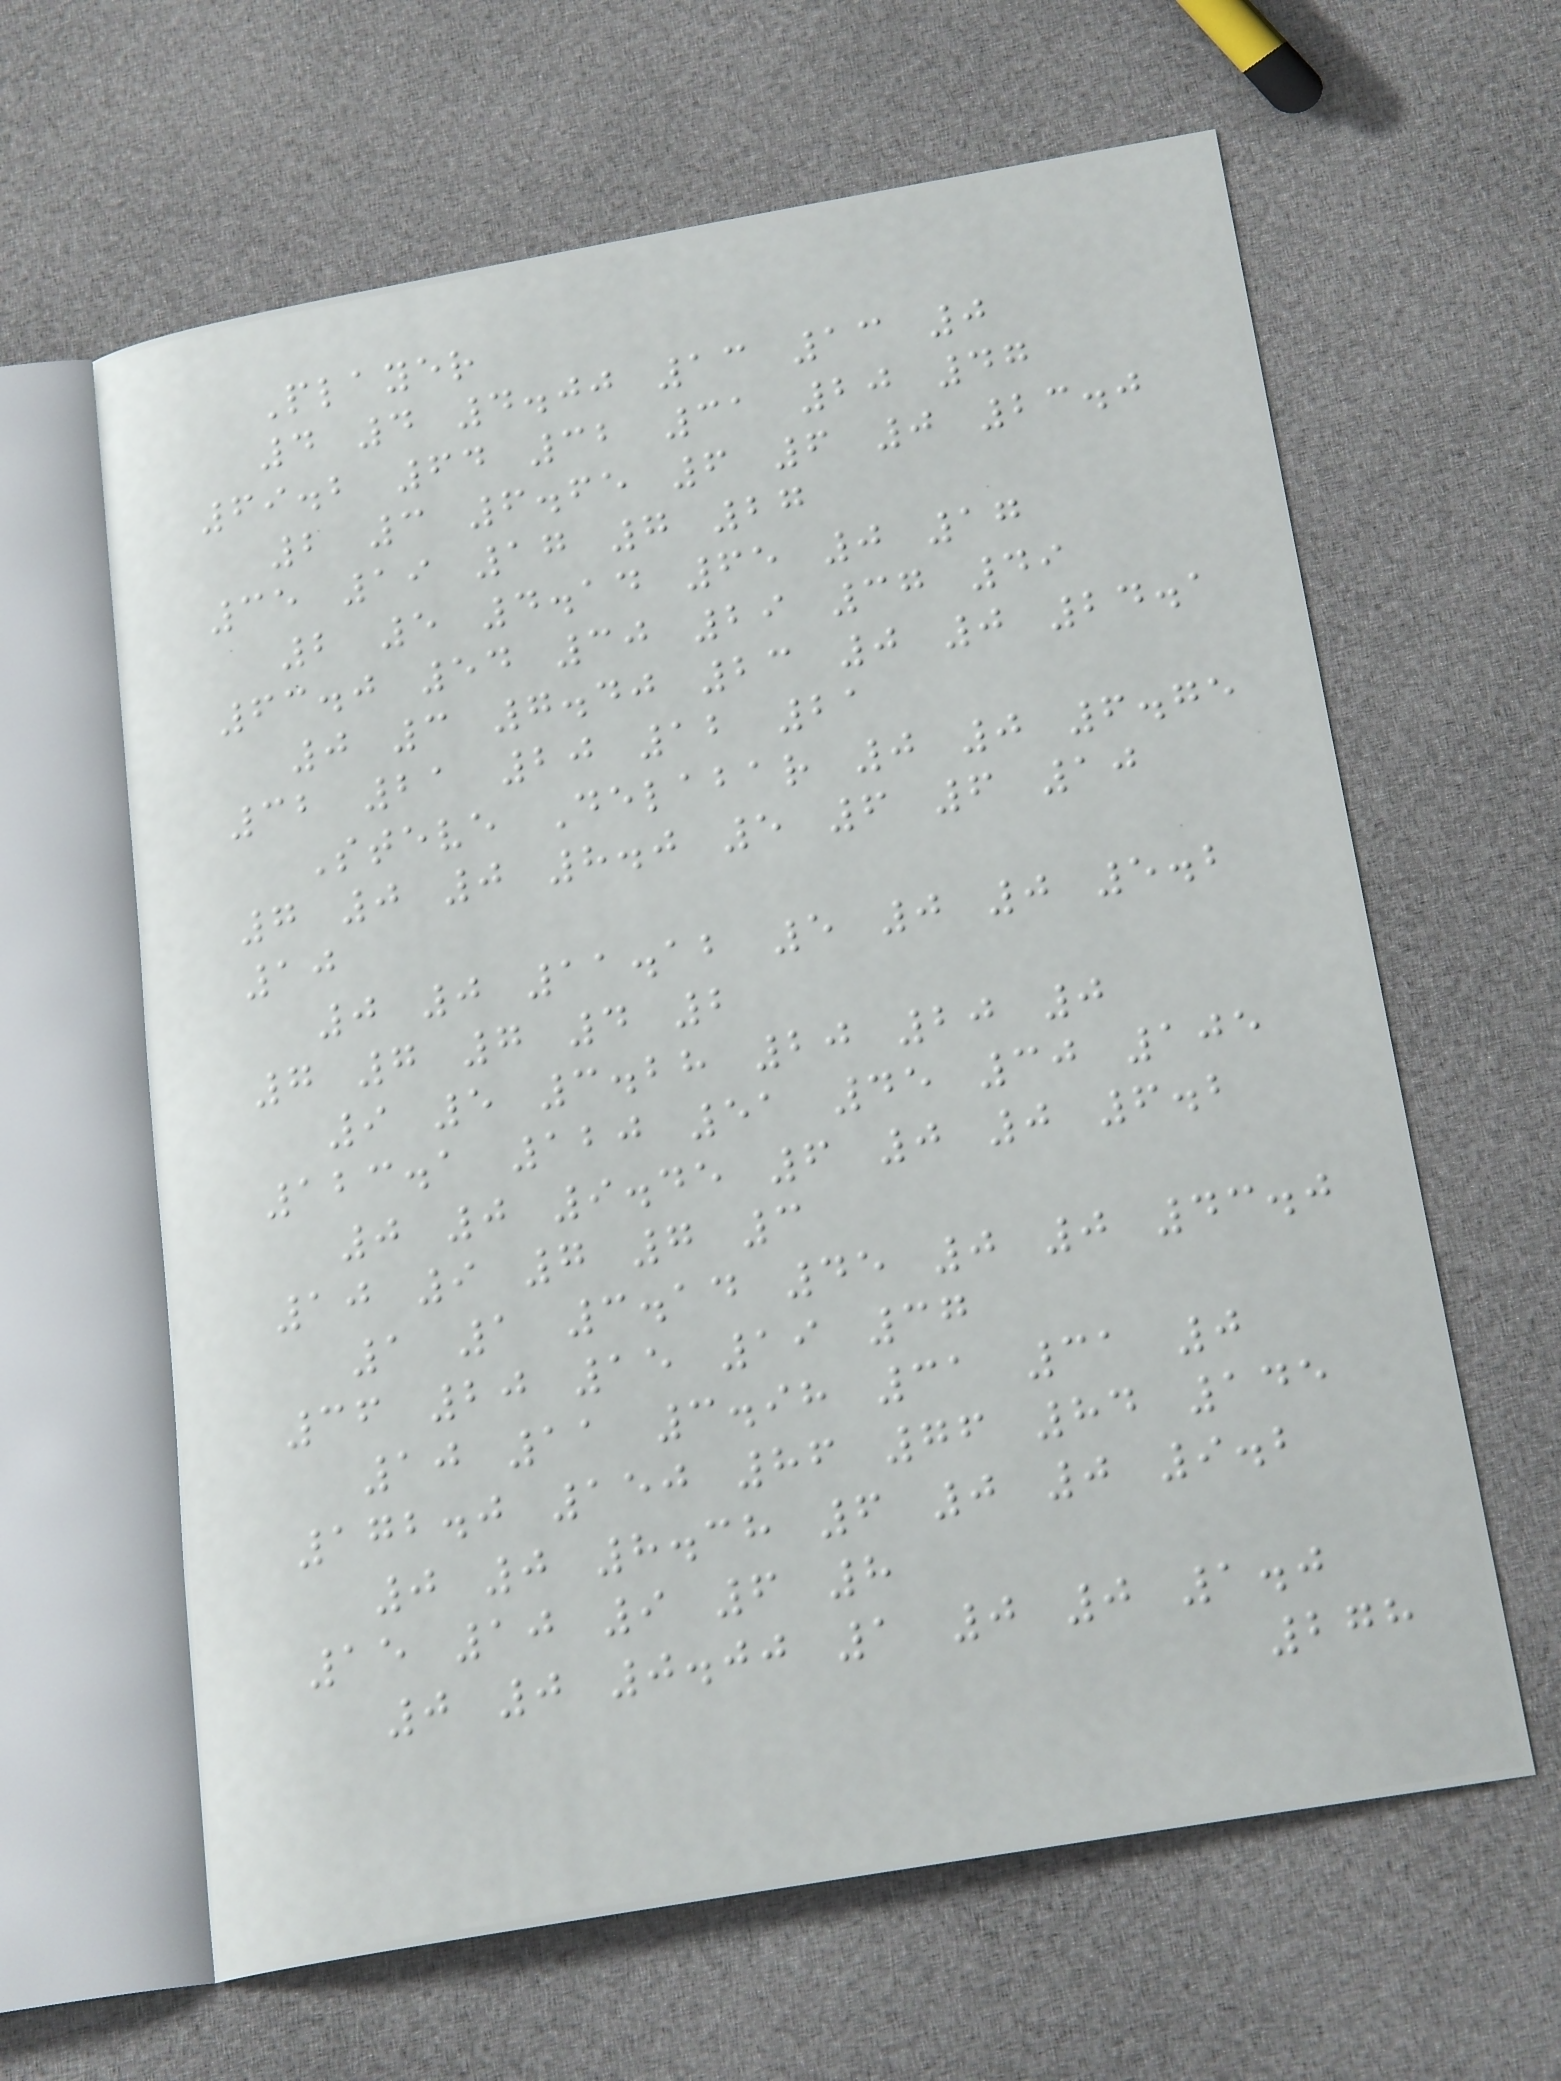Player
4 4 4.00 13 13 0
69.2 64 32 31 20 47
2 3 6.65 6 6 0 23.0
35 19 17 7 27
2 5 4.14 65 0 17
63.0 54 30 29 37 49
0 3 7.40 23 0 0 24.1
32 21 20 12 21
Steve Delabar 0 0 6.75
7 0 0 8.0 5 6 6 10
10
0 0 11.12 5 0 0 5.2
7 7 7 4 2
9 5 3.28 20 20 0
123.1 120 51 45 30 105
0 0 9.45 6 0 0 6.2
10 9 7 7 3
1 1 3.14 45 0 0 43.0
36 20 15 19 37
10 11 3.98 31 31 0
172.0 150 86 76 84 145
0 0 8.38 6 0 0 9.2
15 10 9 6 8
0 0 0.00 1 0 0 1.0
278
